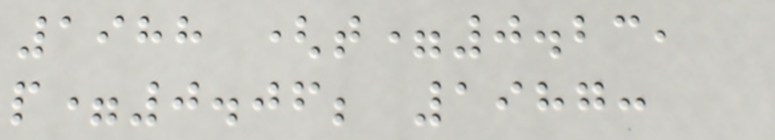1988 (t=0.23,
p=0.06; 1987:
